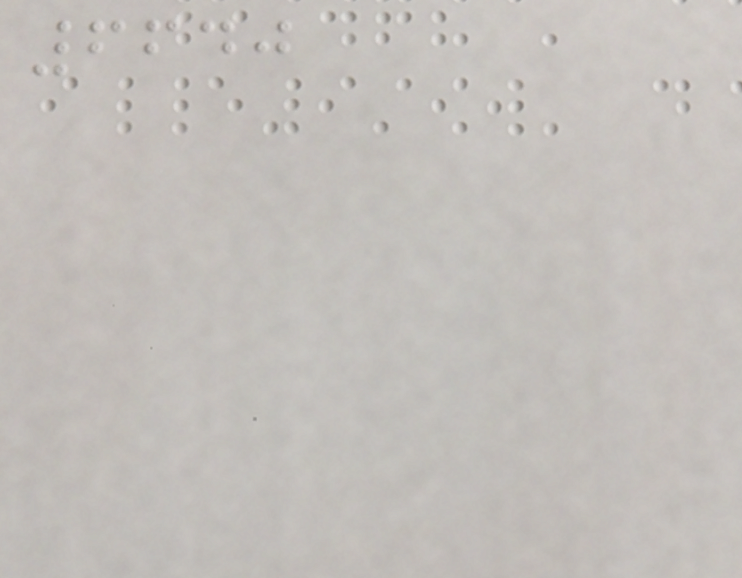6640
